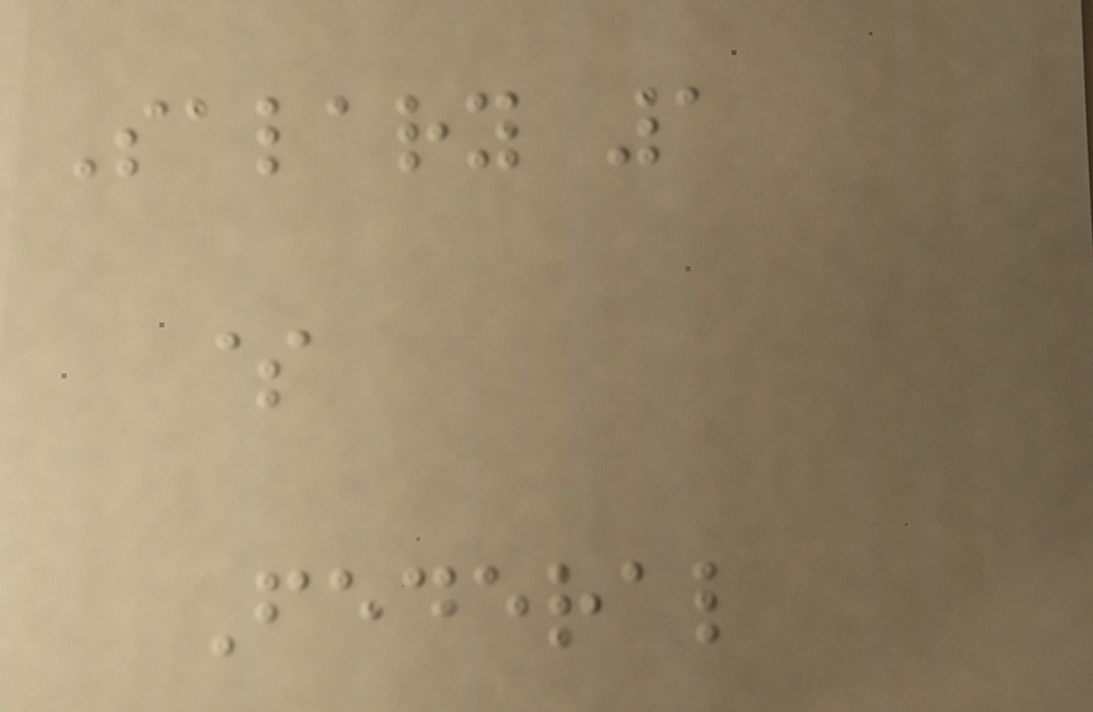Salary 1
$
Federal
